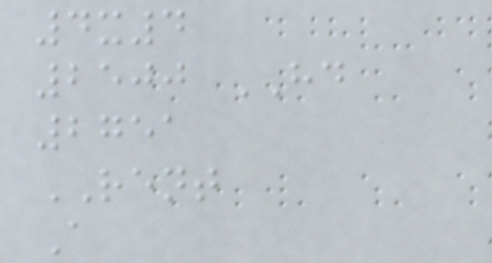4x4
2500 HD
2751
RENT
A
